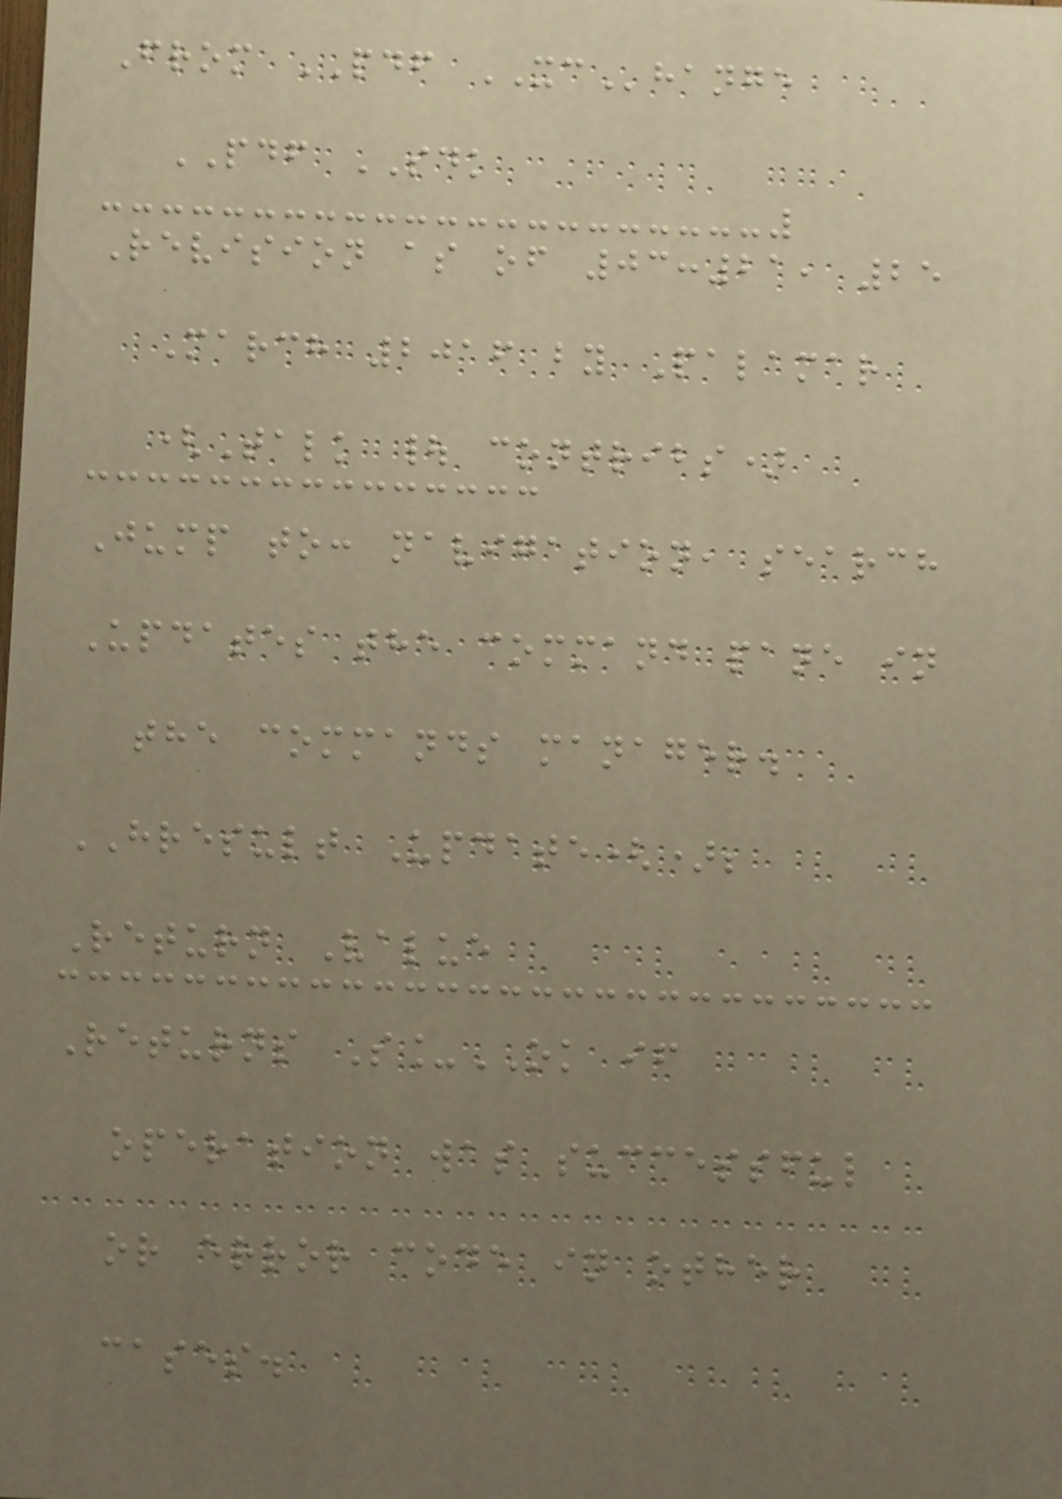From PDF XChange
PDF SDK
Revision as of 03:21, 25
March 2016 by Palamar
(Talk | contribs)
Jump to: navigation, search
Updates the command pane in
the commands manager.
HRESULT Update();
Return Value
Returns S_OK if
operation was successful
or error code in other
cases.
